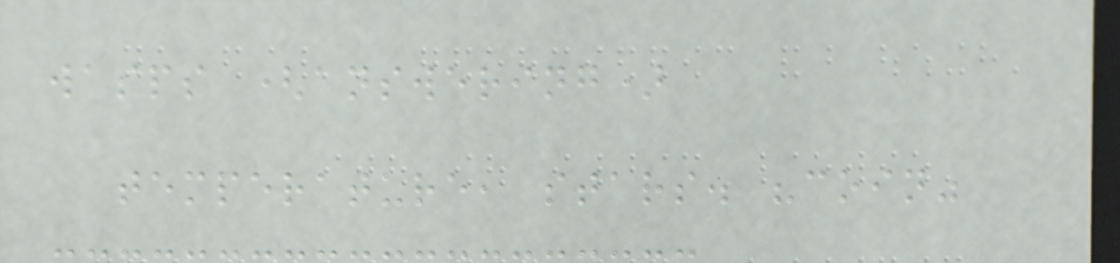wasps (answering)
temperature, stars. "coin"
